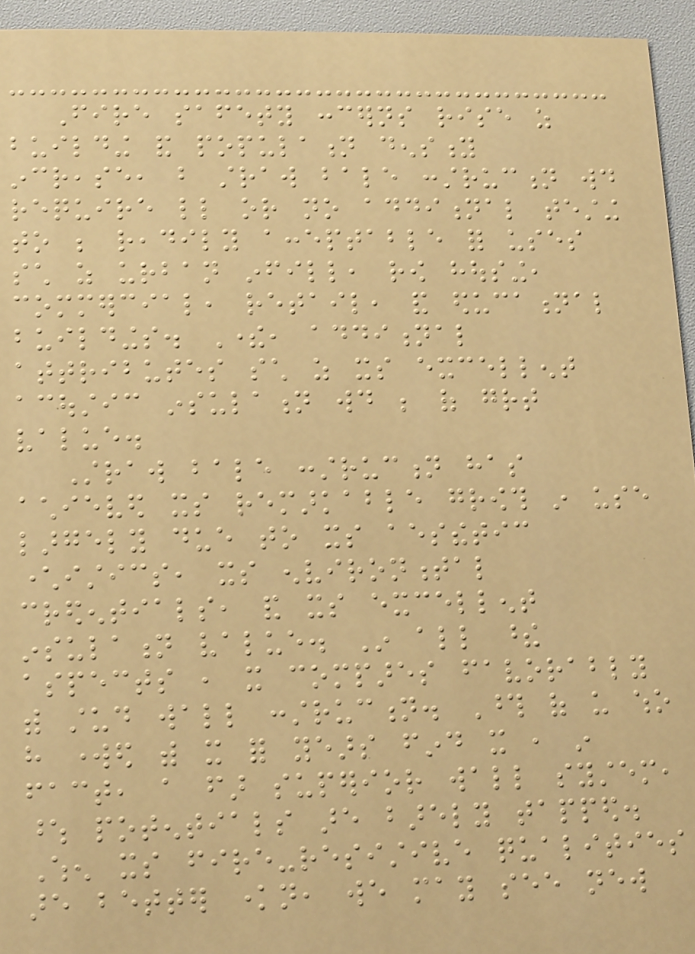Fire safety concerns rise as
building and population density
increase, but straw bale construction would
require little or no additional testing
to be readily acceptable for uses
such as urban infill, row housing,
commercial, retail, and educational
buildings. There, additional
attributes such as its excellent
acoustic insulation would be of great
value.
Straw bale construction has
achieved its remarkable growth in use
largely due to its aesthetic
characteristics, its environmental
credentials, and its excellent
insulation value. In all these
aspects , it compares favorably
with stud wall construction. Those of us who
have worked with it for years find it , in
fact, a far superior wall system,
whose potentials are barely tapped.
When its fire-resistive qualities
are better known, we may see new
